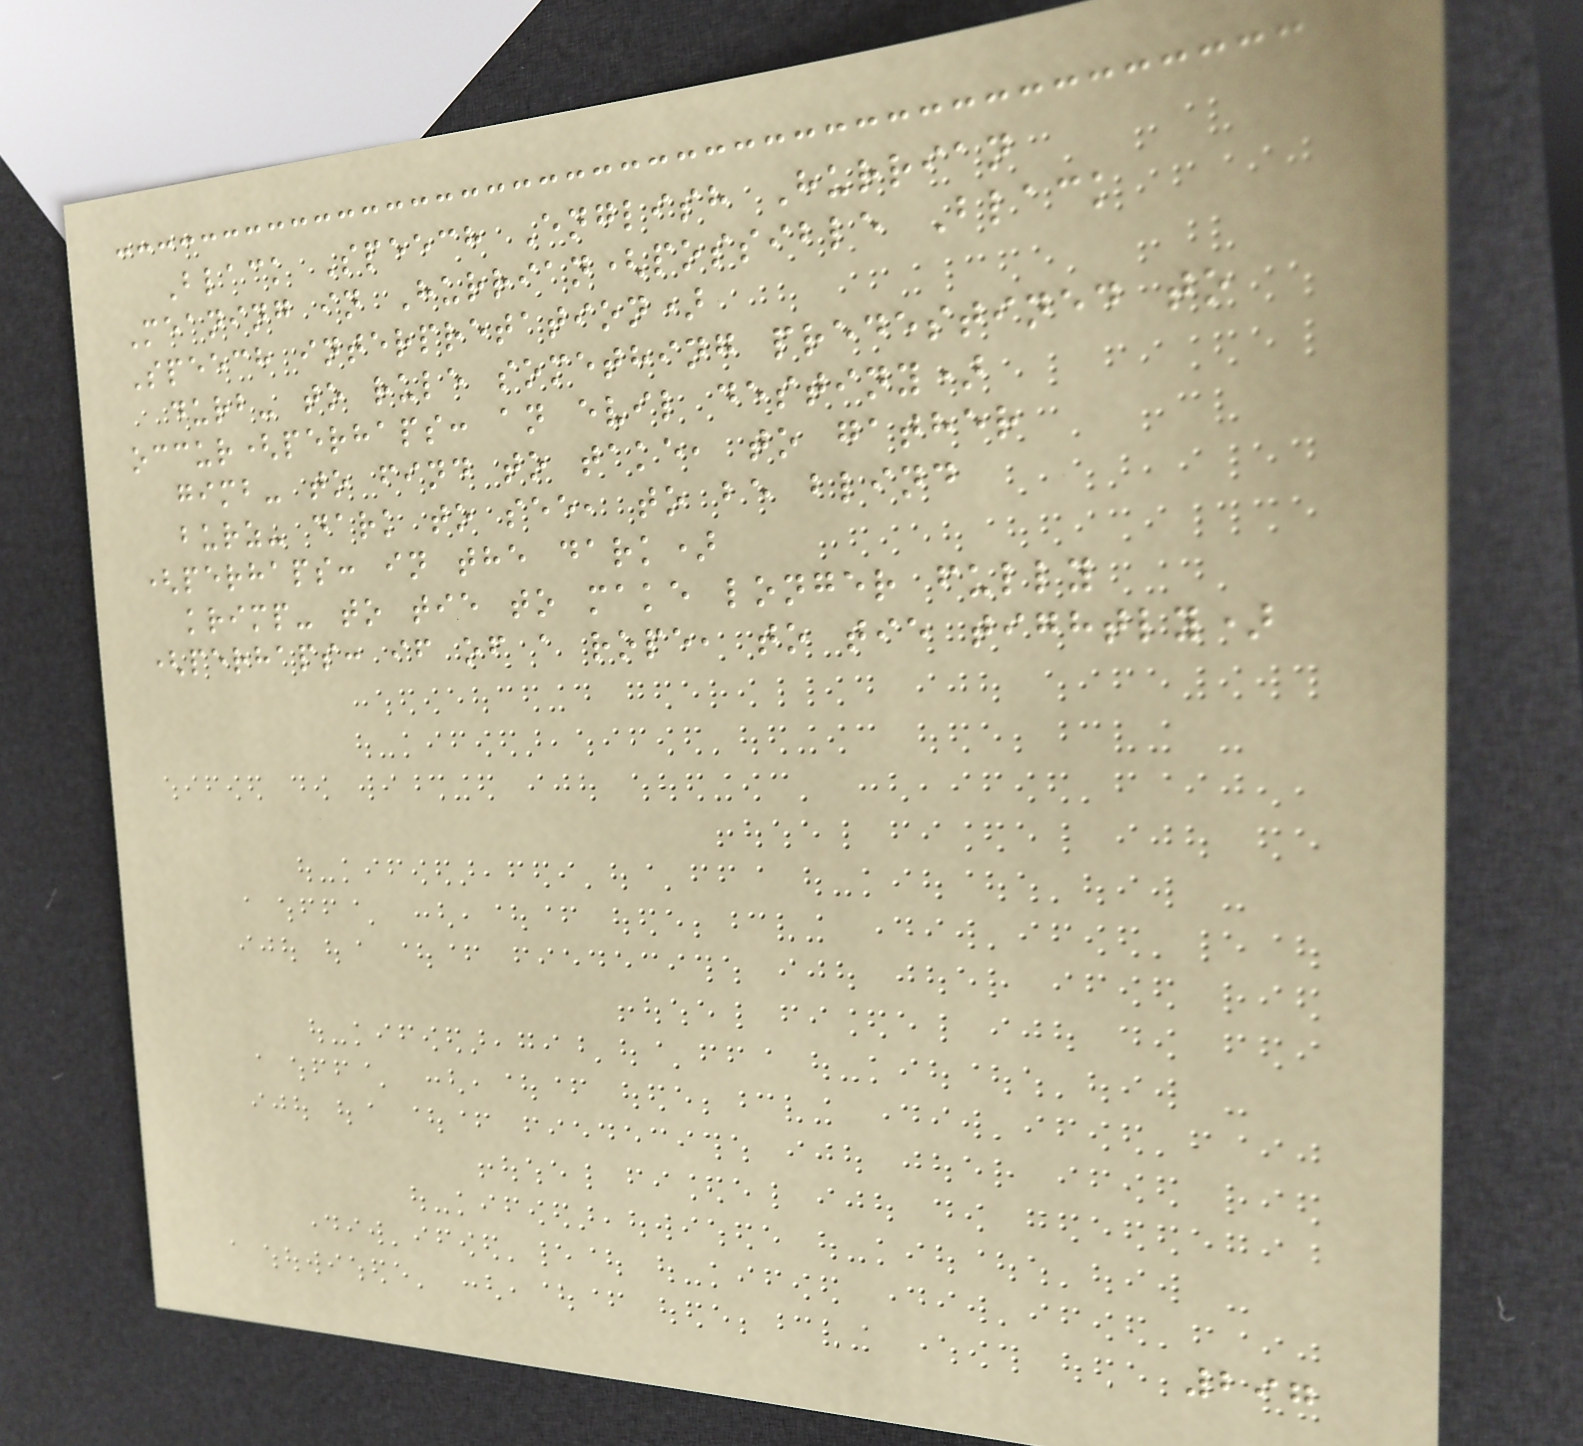Black Speech English Hurrian
Meaning in Hurrian(possible Black
Speech interpretation)
durb- to rule something predestined to
occur(perhaps: an evil destiny)
gimb- to find to take, to gather
burz- dark to see, to be blind
(perhaps: in the dark)
krimp- to tie to make longer fully
(perhaps: if of a rope, to tie tightly)
297
